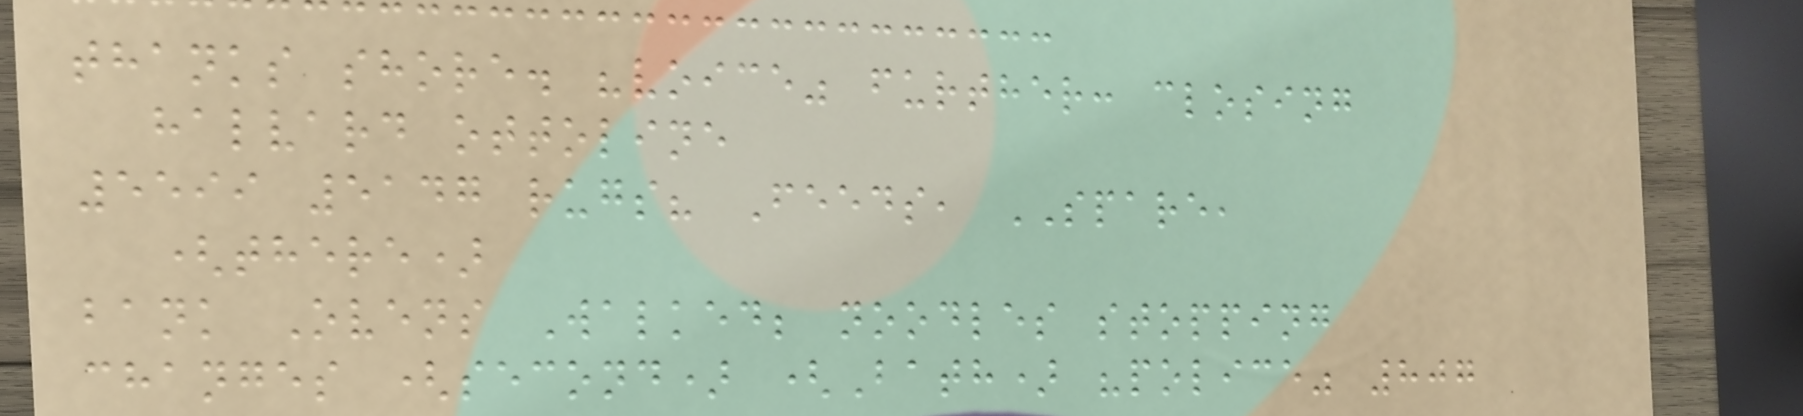thanks shore. "voice" further: closing
halvard ottoline
5599 5147 rugs? Feeds, SPARE,
(there)
bank Ovens Walked; noodles stopping
changes (second) (Bath) "police" 807
